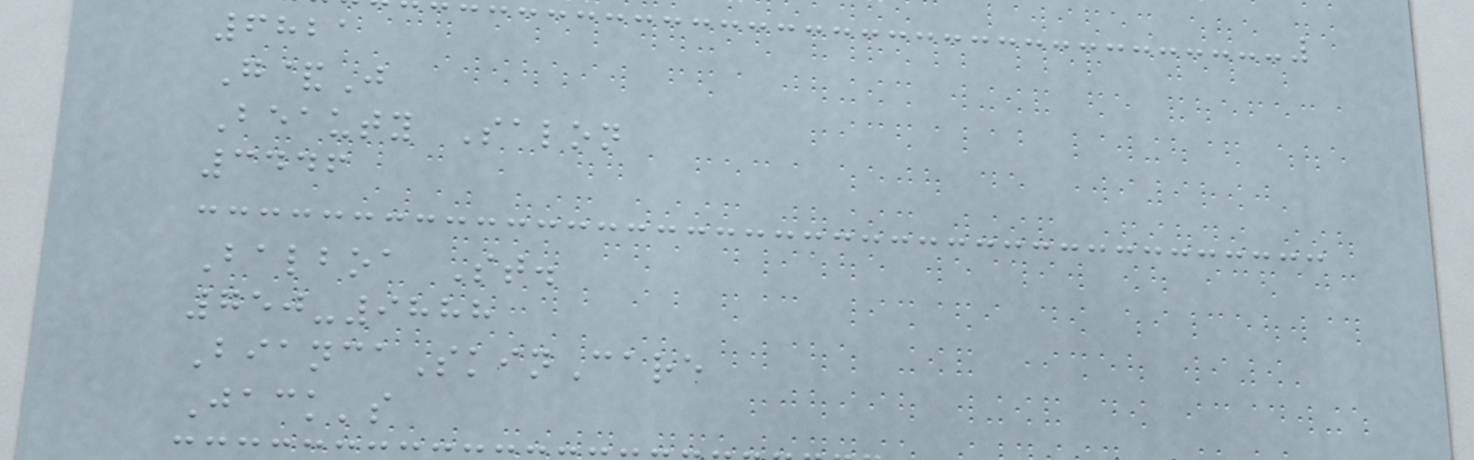6821
G&J
Beauty Salon
3446
Balboa St.
750-9888
BiancaSkinCare
Jack's
